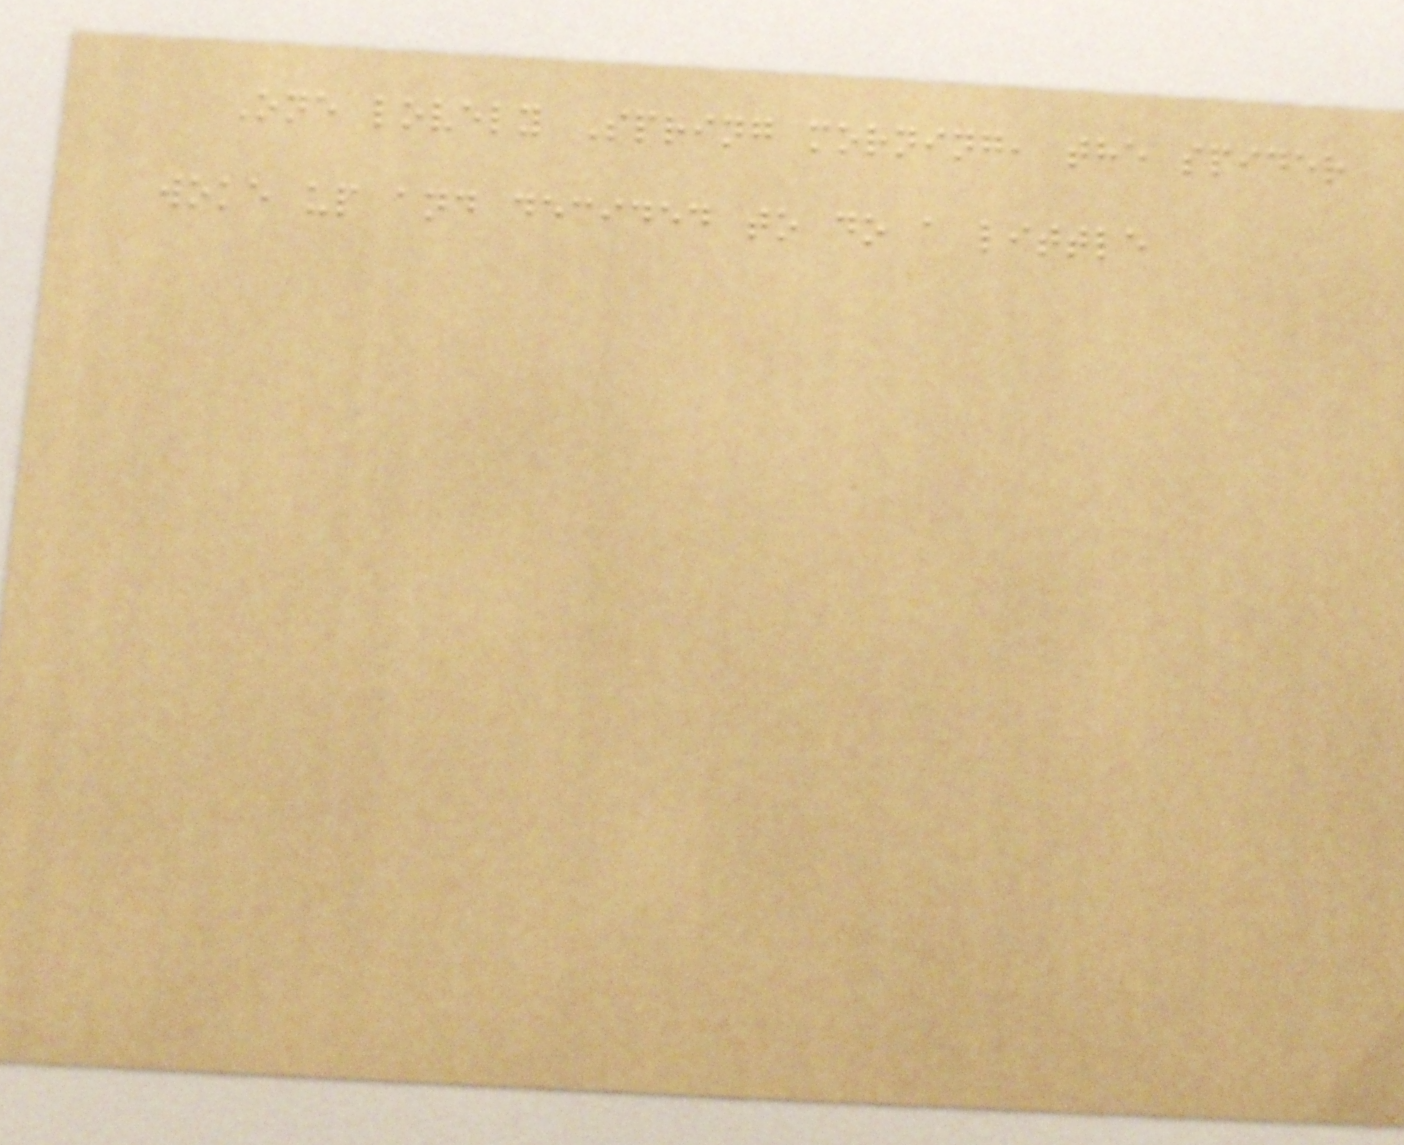One lovely Spring morning, the spider
woke up and decided to do a little
